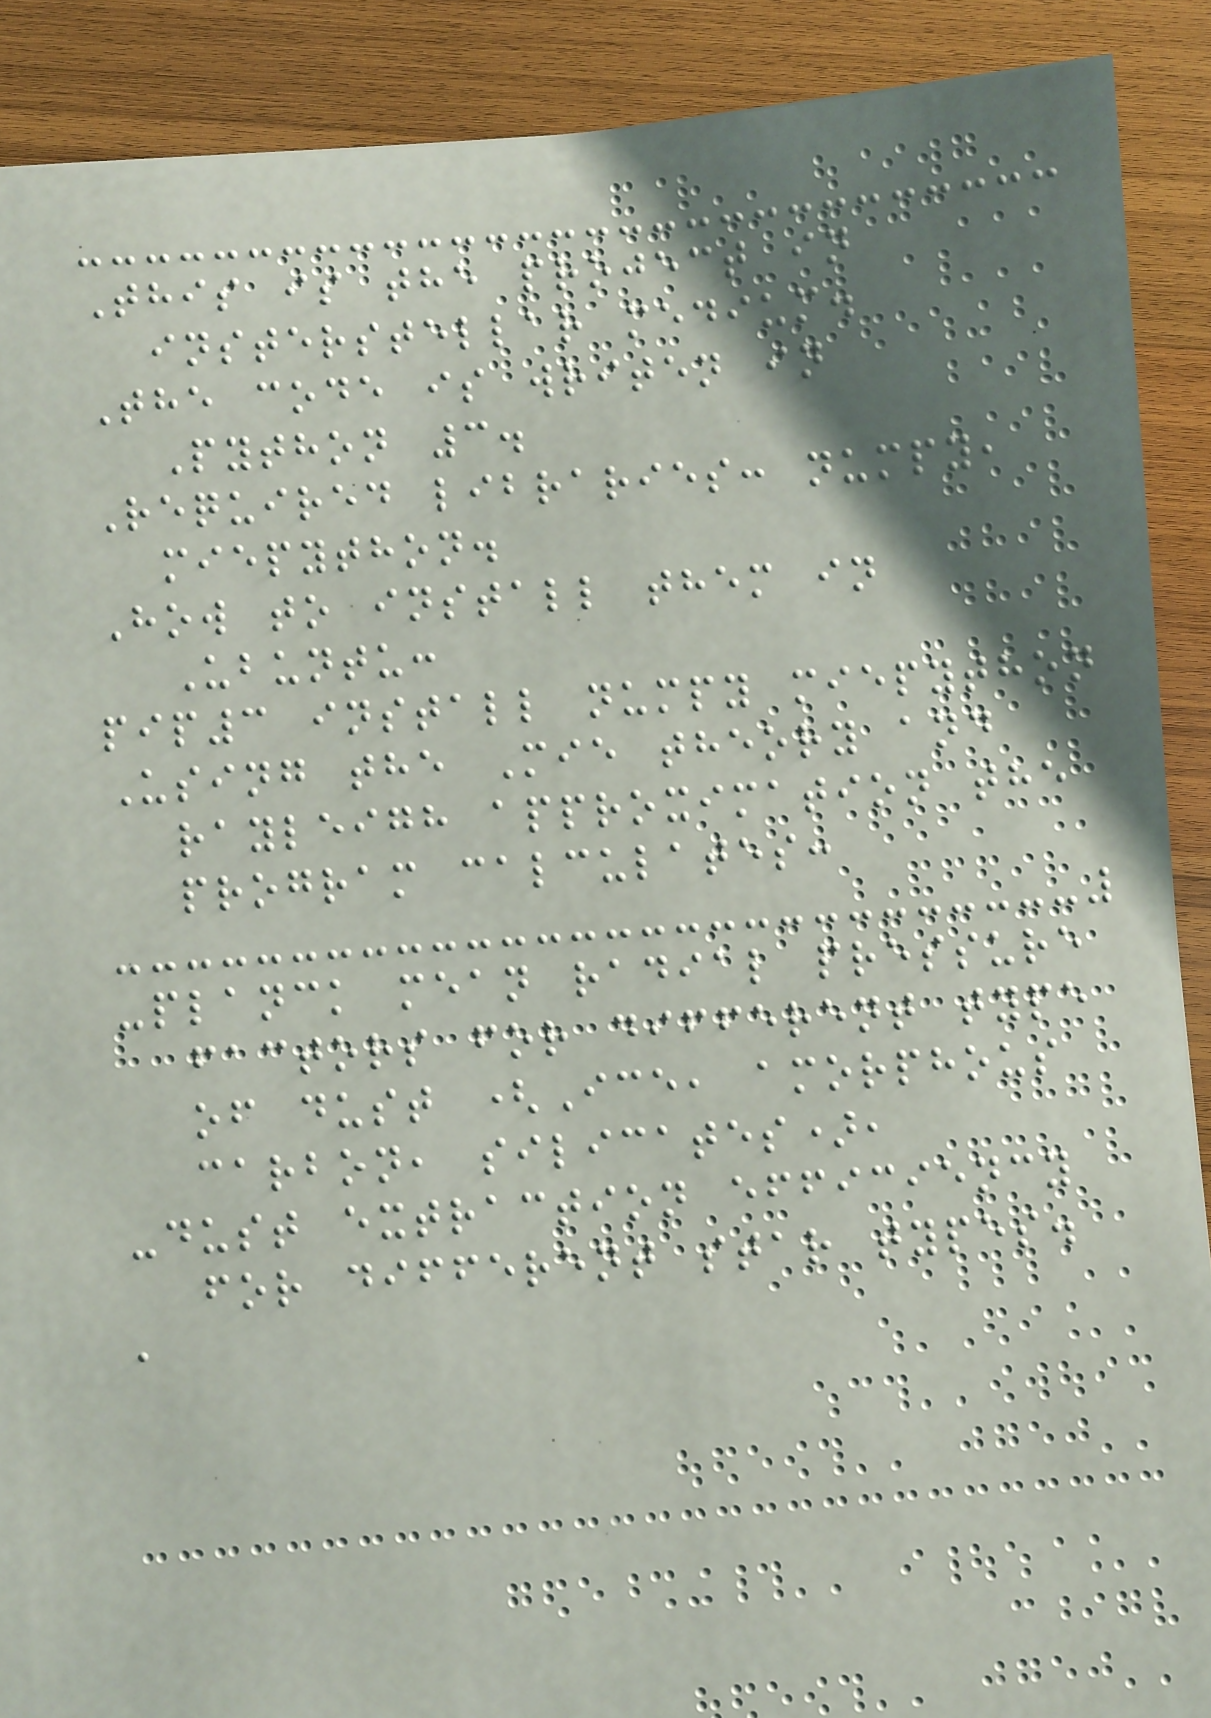This is the project in
insterstellar medium.
The code is writen in
Python 3.
Required libraries: numpy,
miepython.
How to install them in
Ubuntu:
pip3 install numpy miepython
Using the Mie theory and
rayleigh approximation the
program calculates:
-planck mean radial pressure
factors for different type
of dust (Ice, amorphous
carbon, silicates),
-dust extraction efficiency
for different star types.
,
